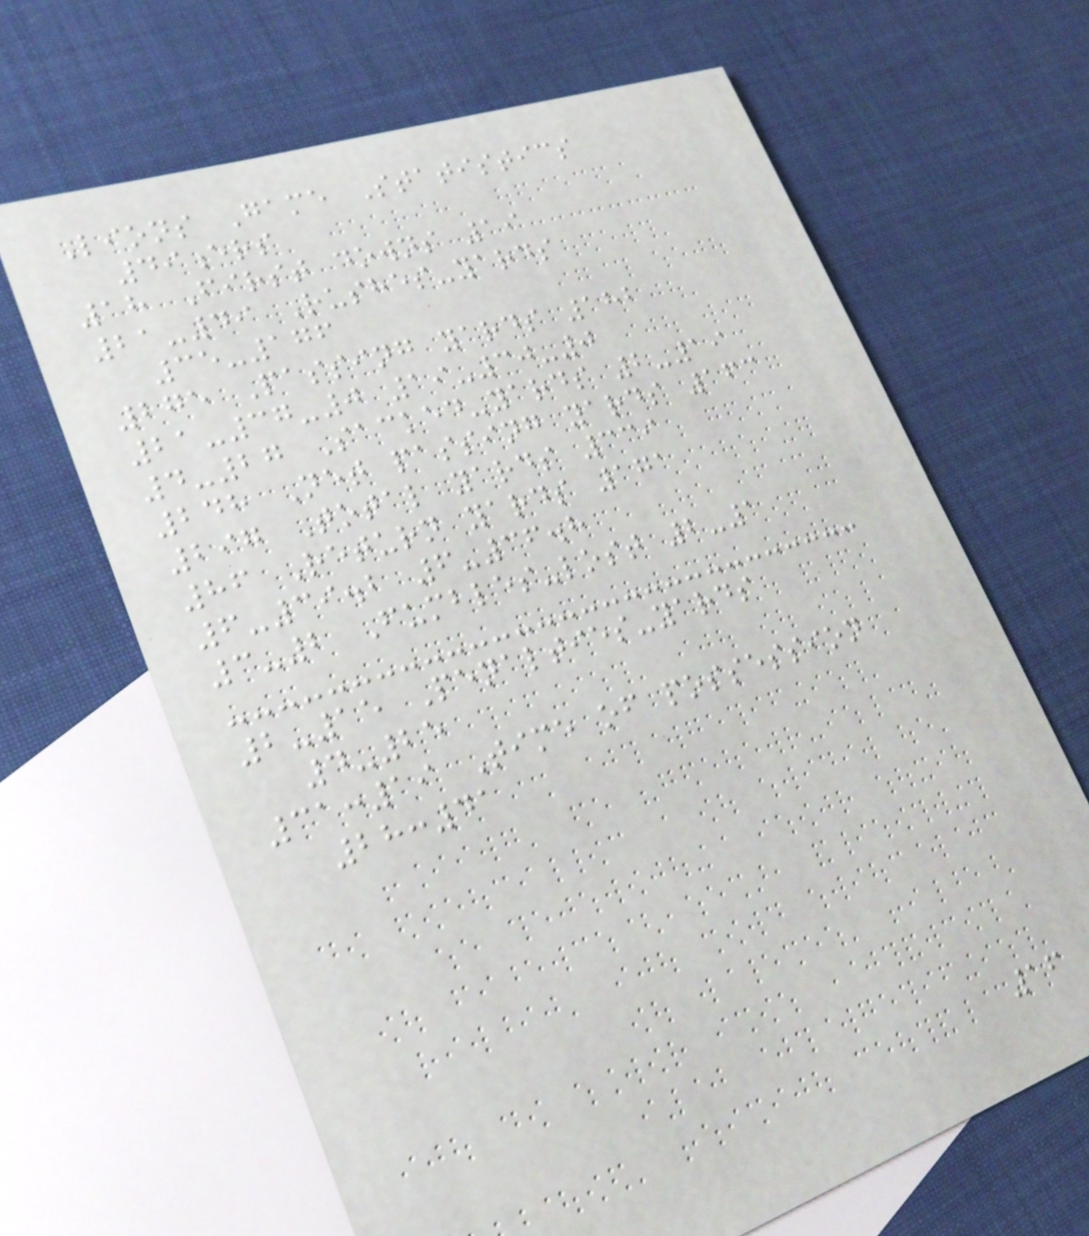Lions Game Statistics
49ers
18 First downs 19
21-49 Rushes-yards
35-176
275 Passing yards 182
21-37-0 19-30-0
4-27 Sacked-yards 2-19
248 Net passing yards 163
297 Total yards 339
86 Return yards 171
6-39.2 6-36.8
3-2 Fumbles-lost 2-1
2-15 Penalties-yards
4-25
31:19 Time of possession
28:41
16
